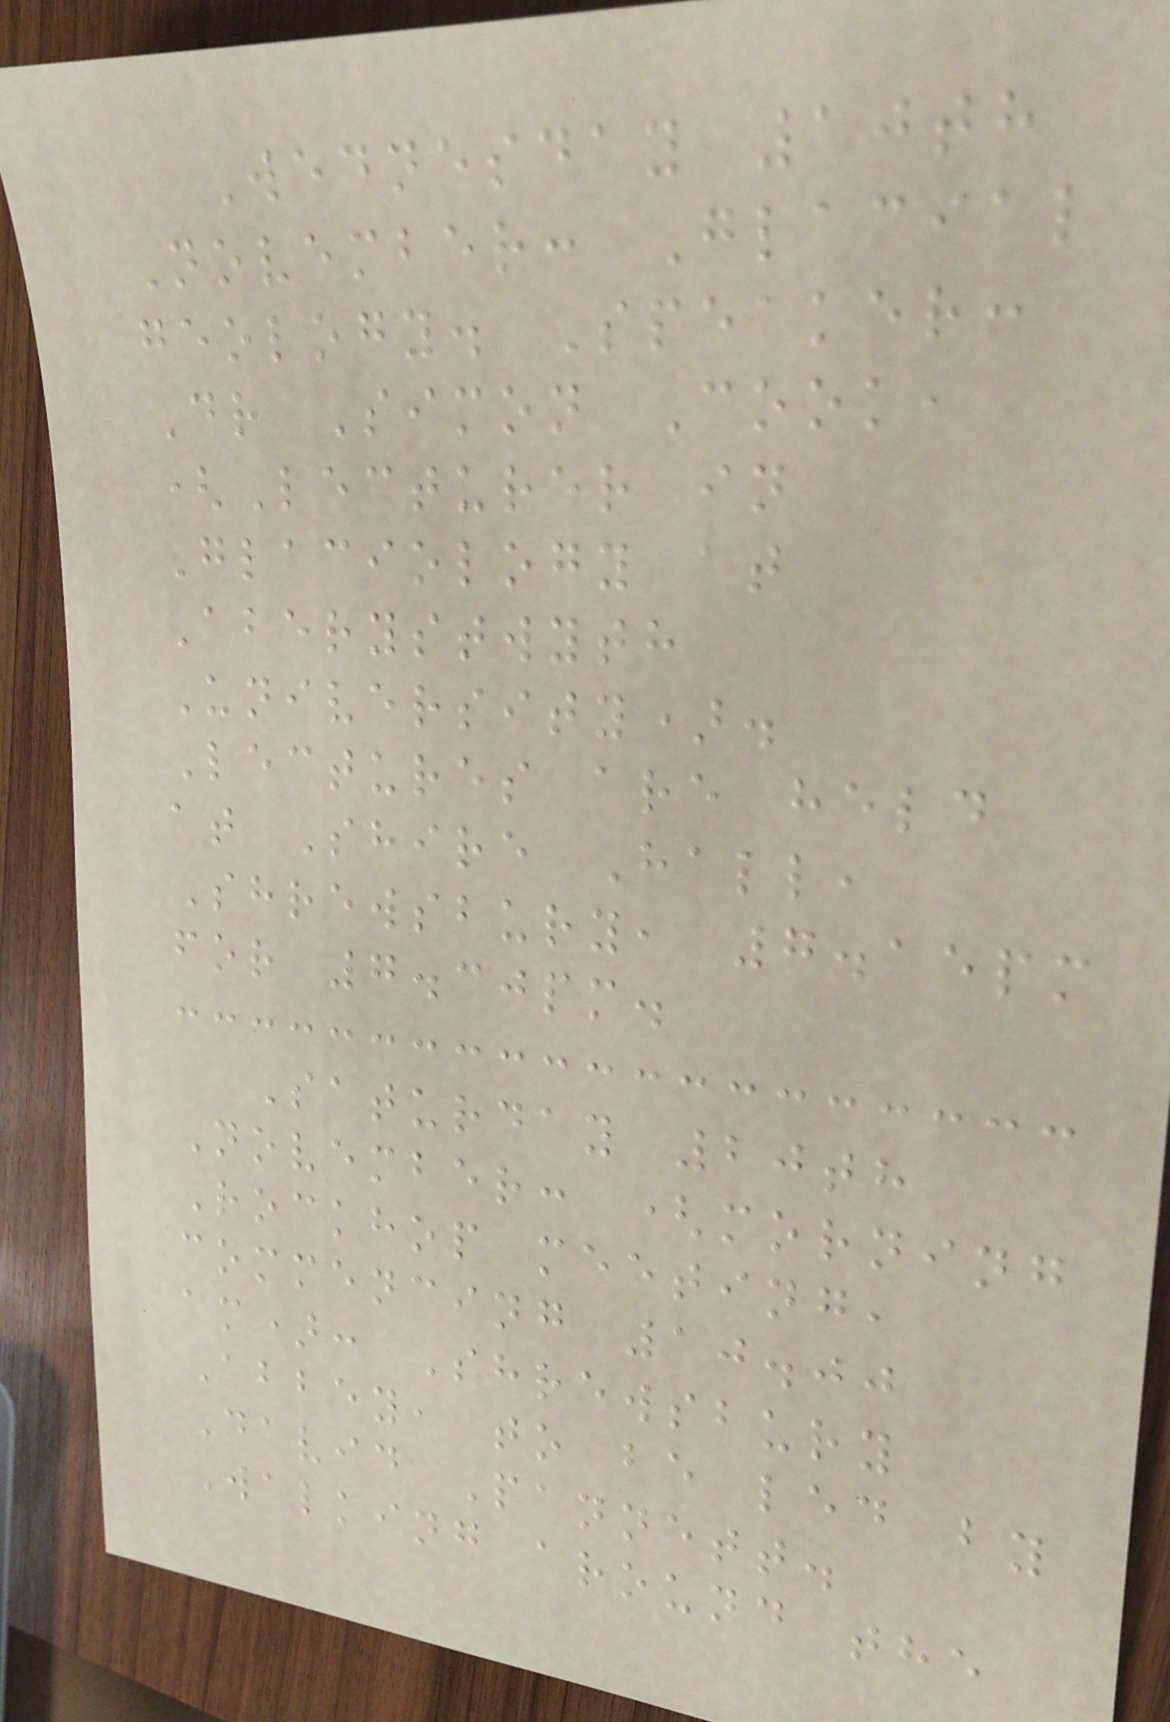Wednesday 10th
November: Glacial
geology. Speaker:
Dr Simon Cook,
(Lecturer in
Glaciology at
Aberystwyth
University).
Lectures are held
at Shire Hall,
Shrewsbury, 7.15pm
for 7.30pm.
Saturday 20th
November: (morning
Rockhop meeting,
commencing 10.00
am): Shrewsbury
Abbey, to be led by
David Pannett.
Walking around the
